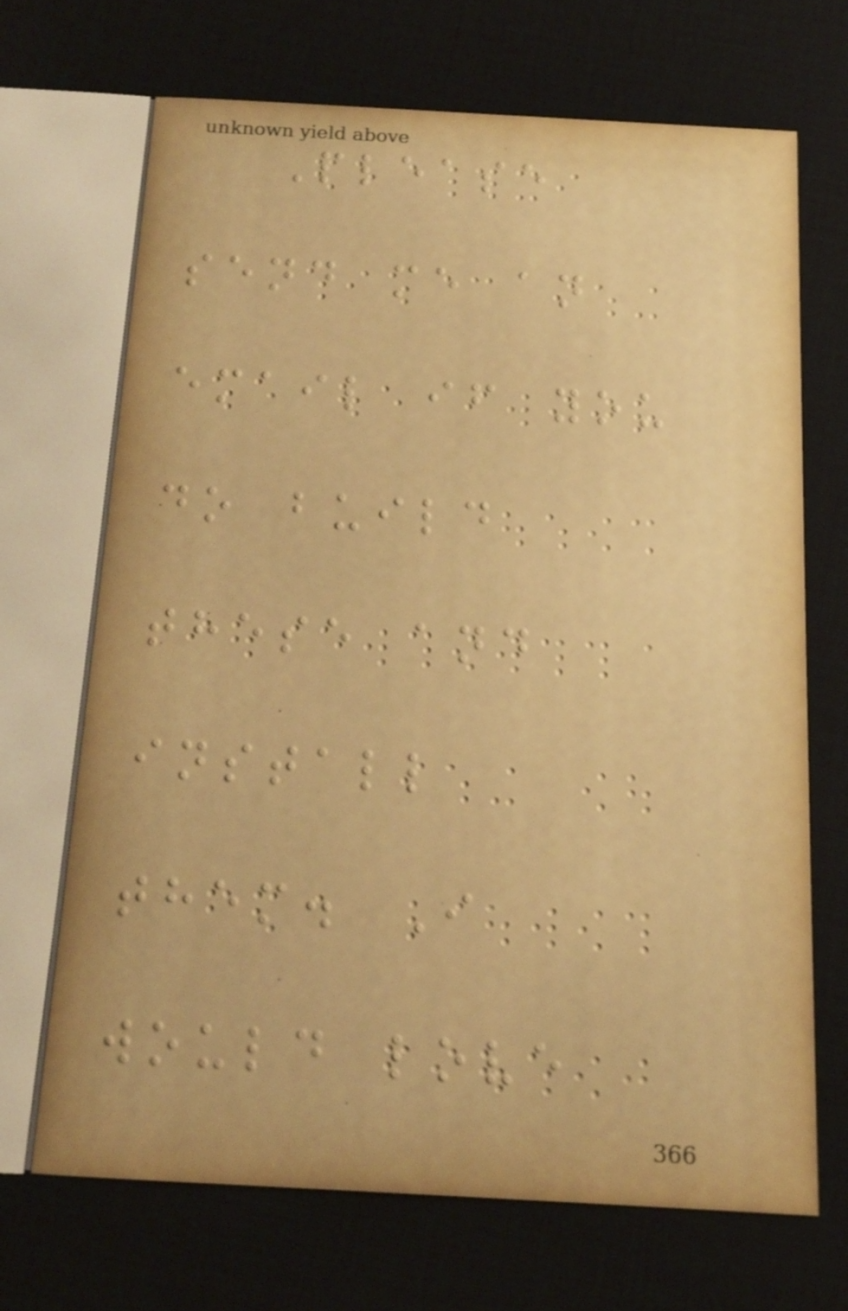Please
send me an
email if you
do build
these and
install
them. I
would love
